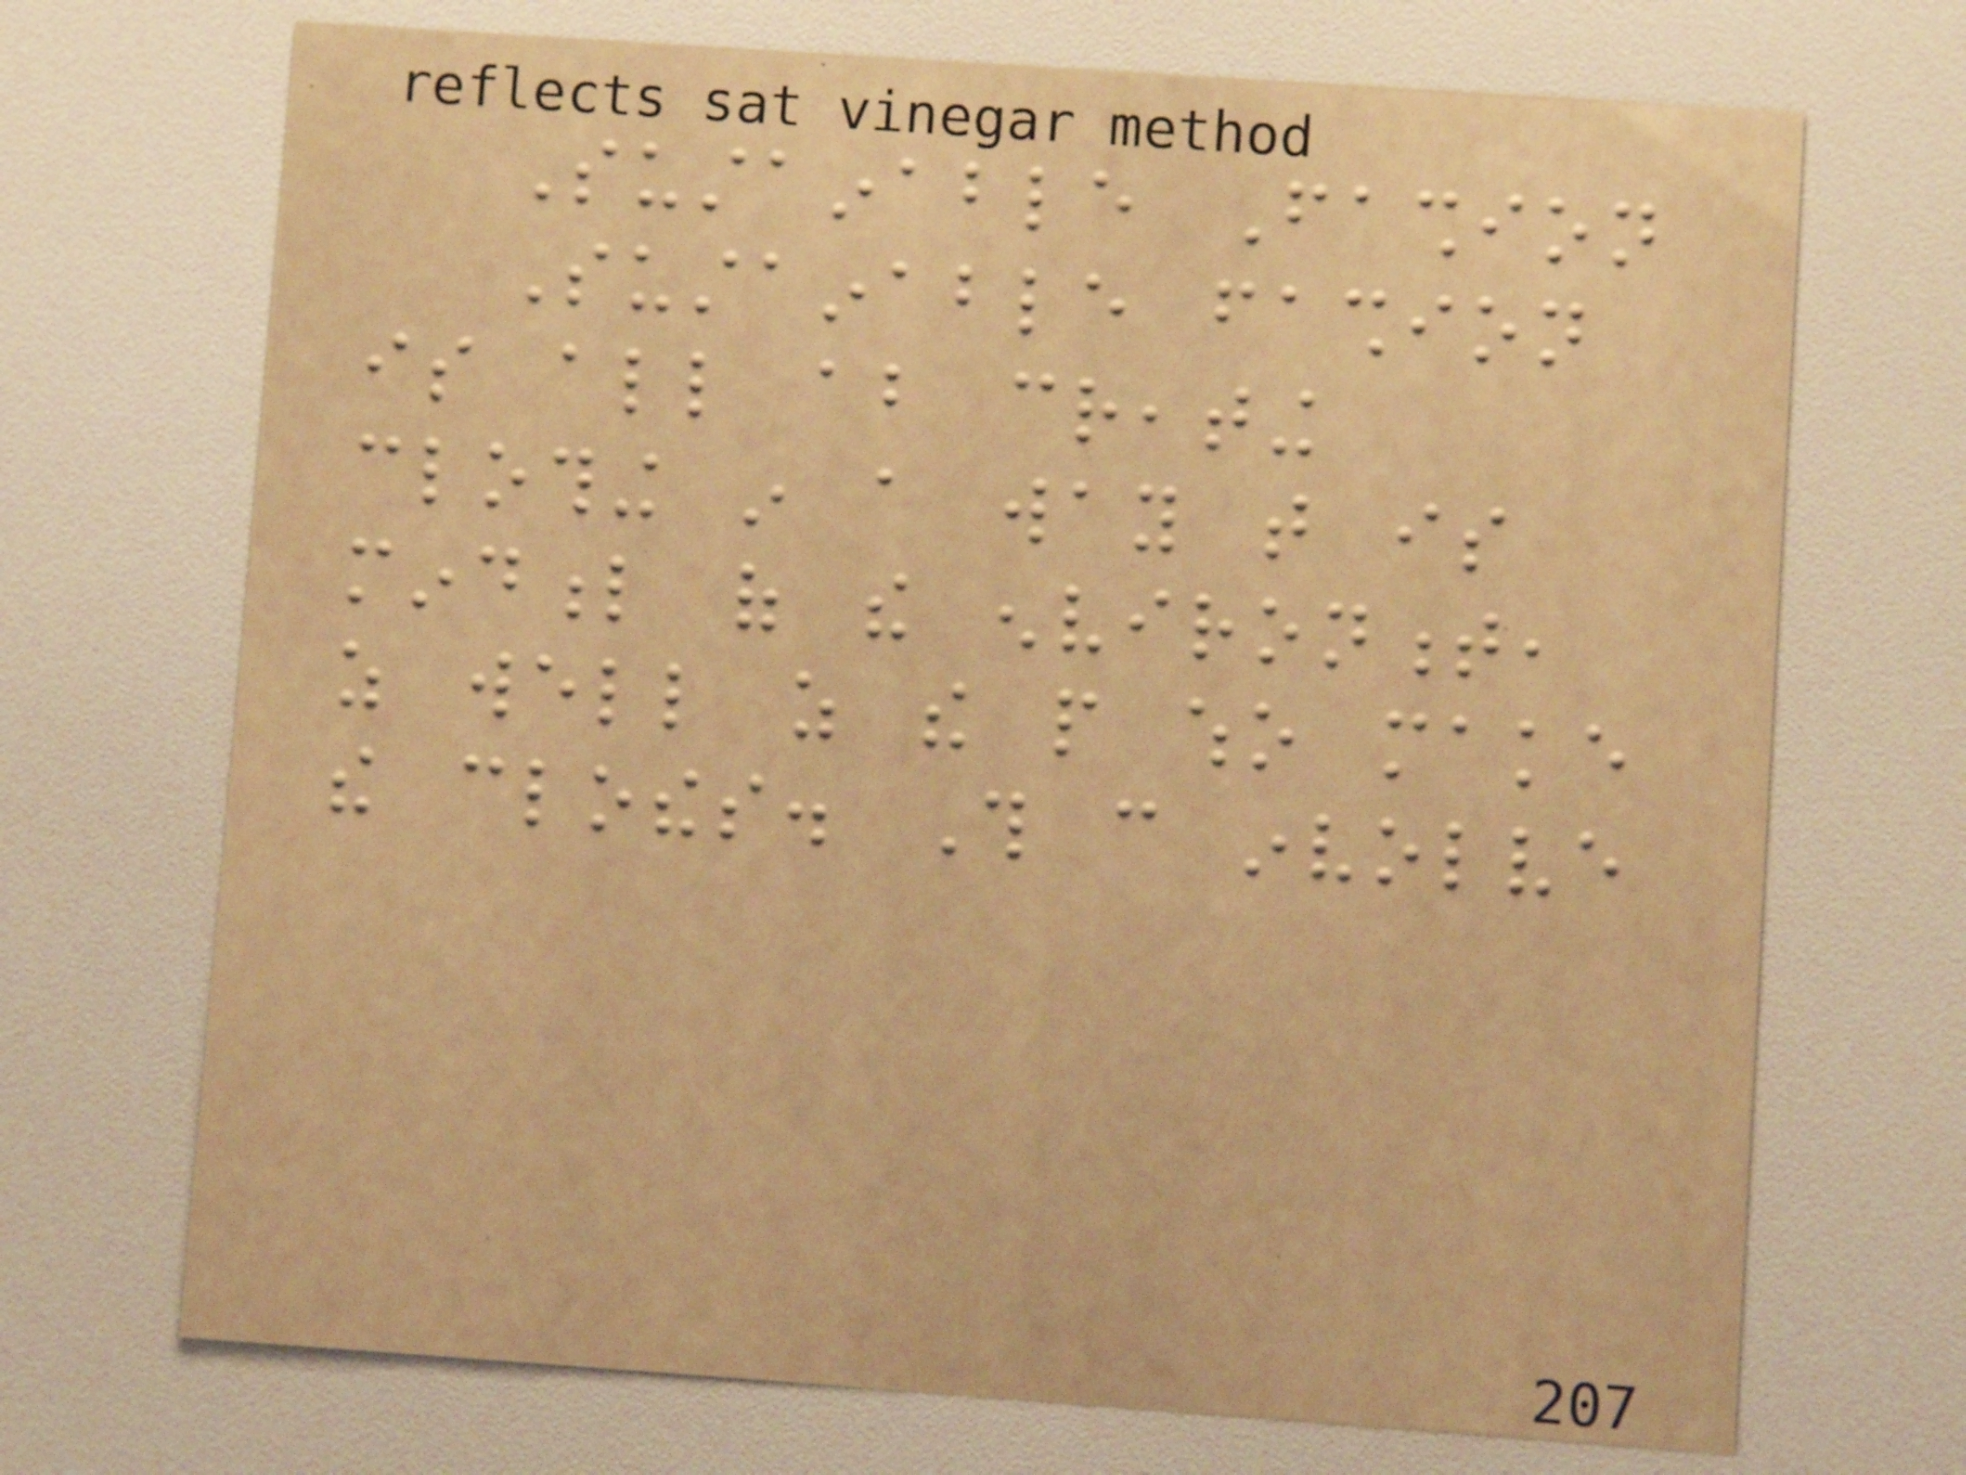Sustainable Fashion
Sustainable fashion
is all about creating
clothing in a way that is
mindful of the environment,
as well as the people who make
the clothes. This can involve
